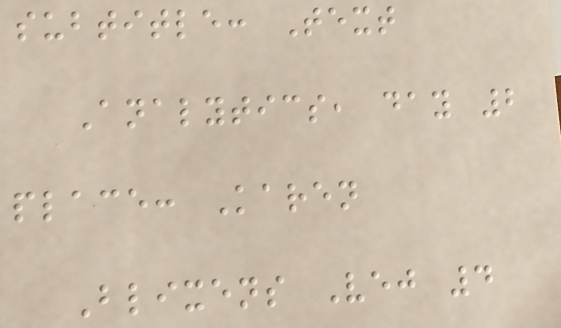subtitle: Text
Analytics, day 2
place: Karen
Blixens Vej 4
